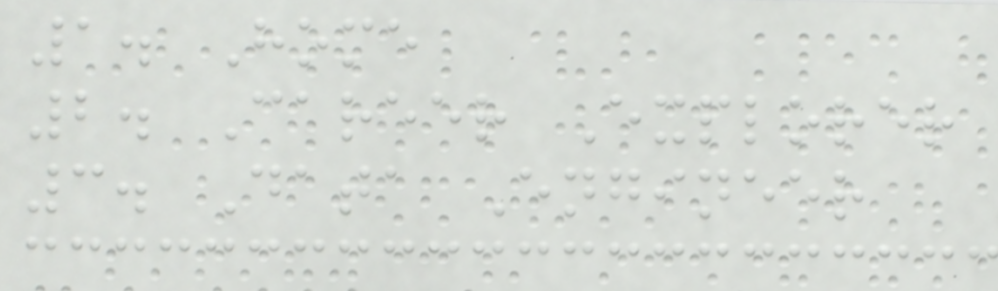1. Home
2. Career Explorer
3. Data Engineer
